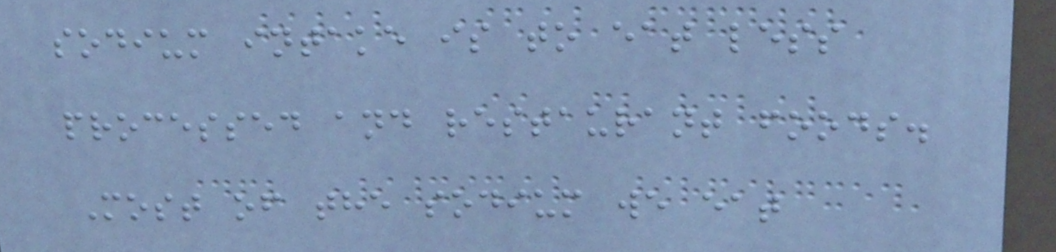sodium intake is to eat less
processed and restaurant foods.
Most of the sodium we eat
